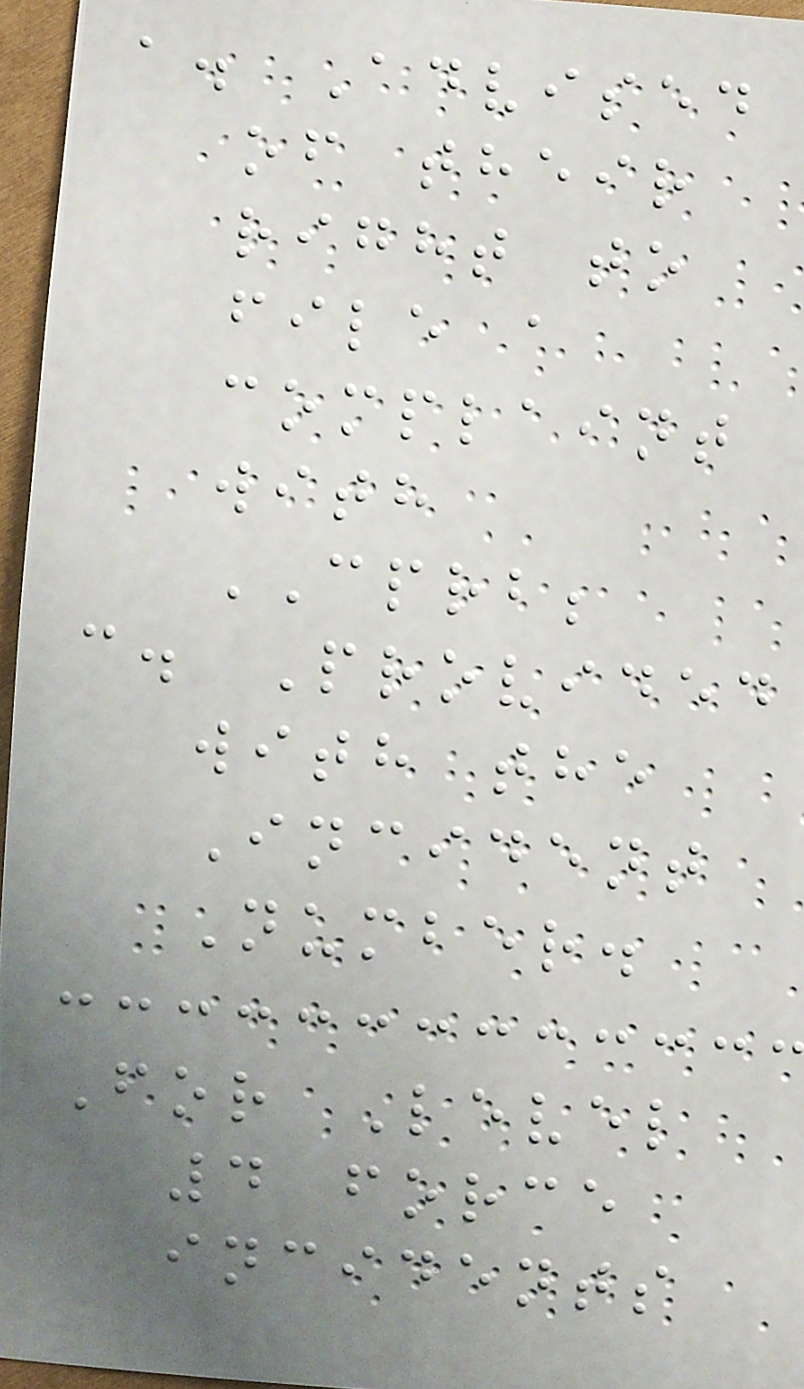a. Advised
of their
right to
file a
complaint
with
CPRB;
c. Provided
with the
Incident
Number.
For Level
4 force
incidents
